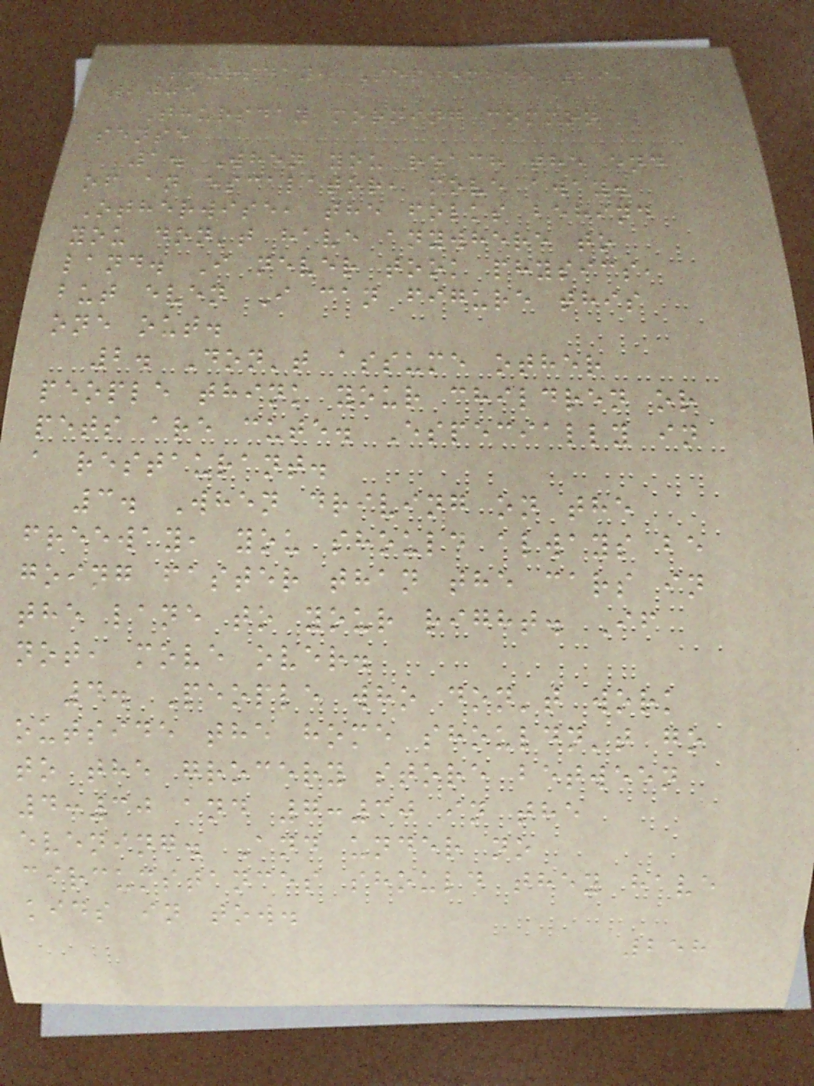Thursday, September 29,
2005
Thursday morning common
sense
1. When you reach the end
of an escalator, move away.
Otherwise, the folks behind
you don't have anywhere to
land. I never took physics,
but even I can figure this
one out.
2. Don't assume other
people think your children or
pets are cute. Especially in
a restaurant.
3. When driving on the
freeway, you should always be
going faster than the cars in
the lane to your right. If
not, move over.
4. People who don't work
outside the home shouldn't go
to the grocery store between
4:30 and 7:30 in the
evening. And under no
circumstances should they have
kids in tow.
258
